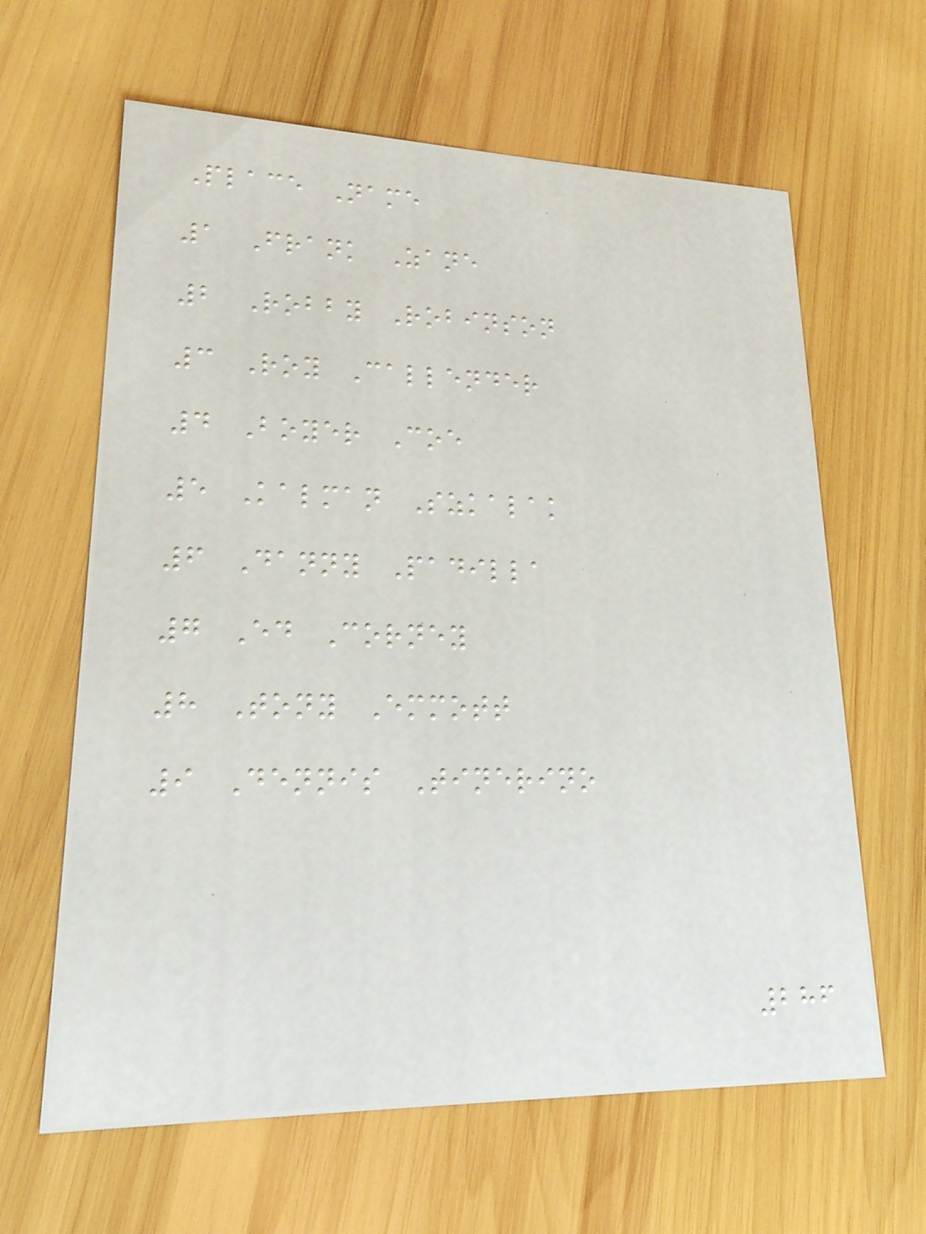Place Name
1 Frank Zane
2 Robby Robinson
3 Roy Callender
4 Boyer Coe
5 Kalman Szkalak
6 Danny Padilla
7 Ed Corney
8 Tony Emmott
9 Dennis Tinerino
286
